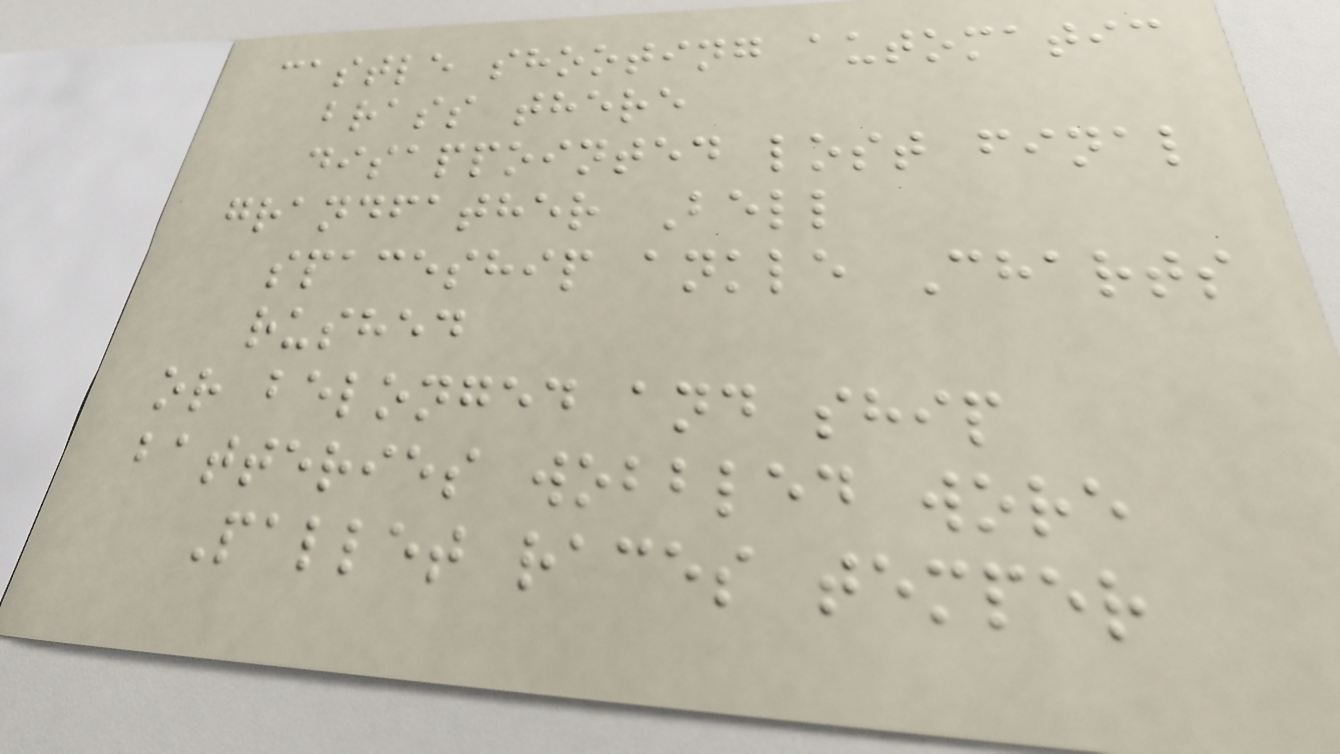castle shooting automatic
brass there
disappointed lost final
grandfather Bell
spaceship ankle Charts
rushed
or belonged and ship
batteries wobbled wore
Pallet races temper
